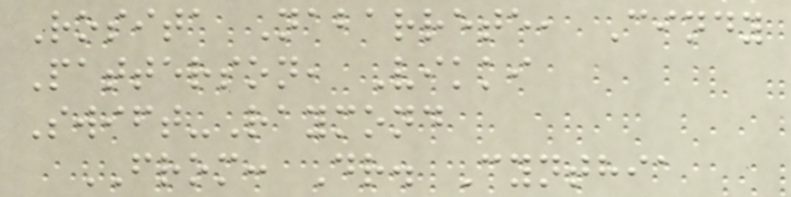Rosita Nabarrete, Cindy
Patterson, Vikki
Swift-Raymond
FROM: Dr. Cynthia
